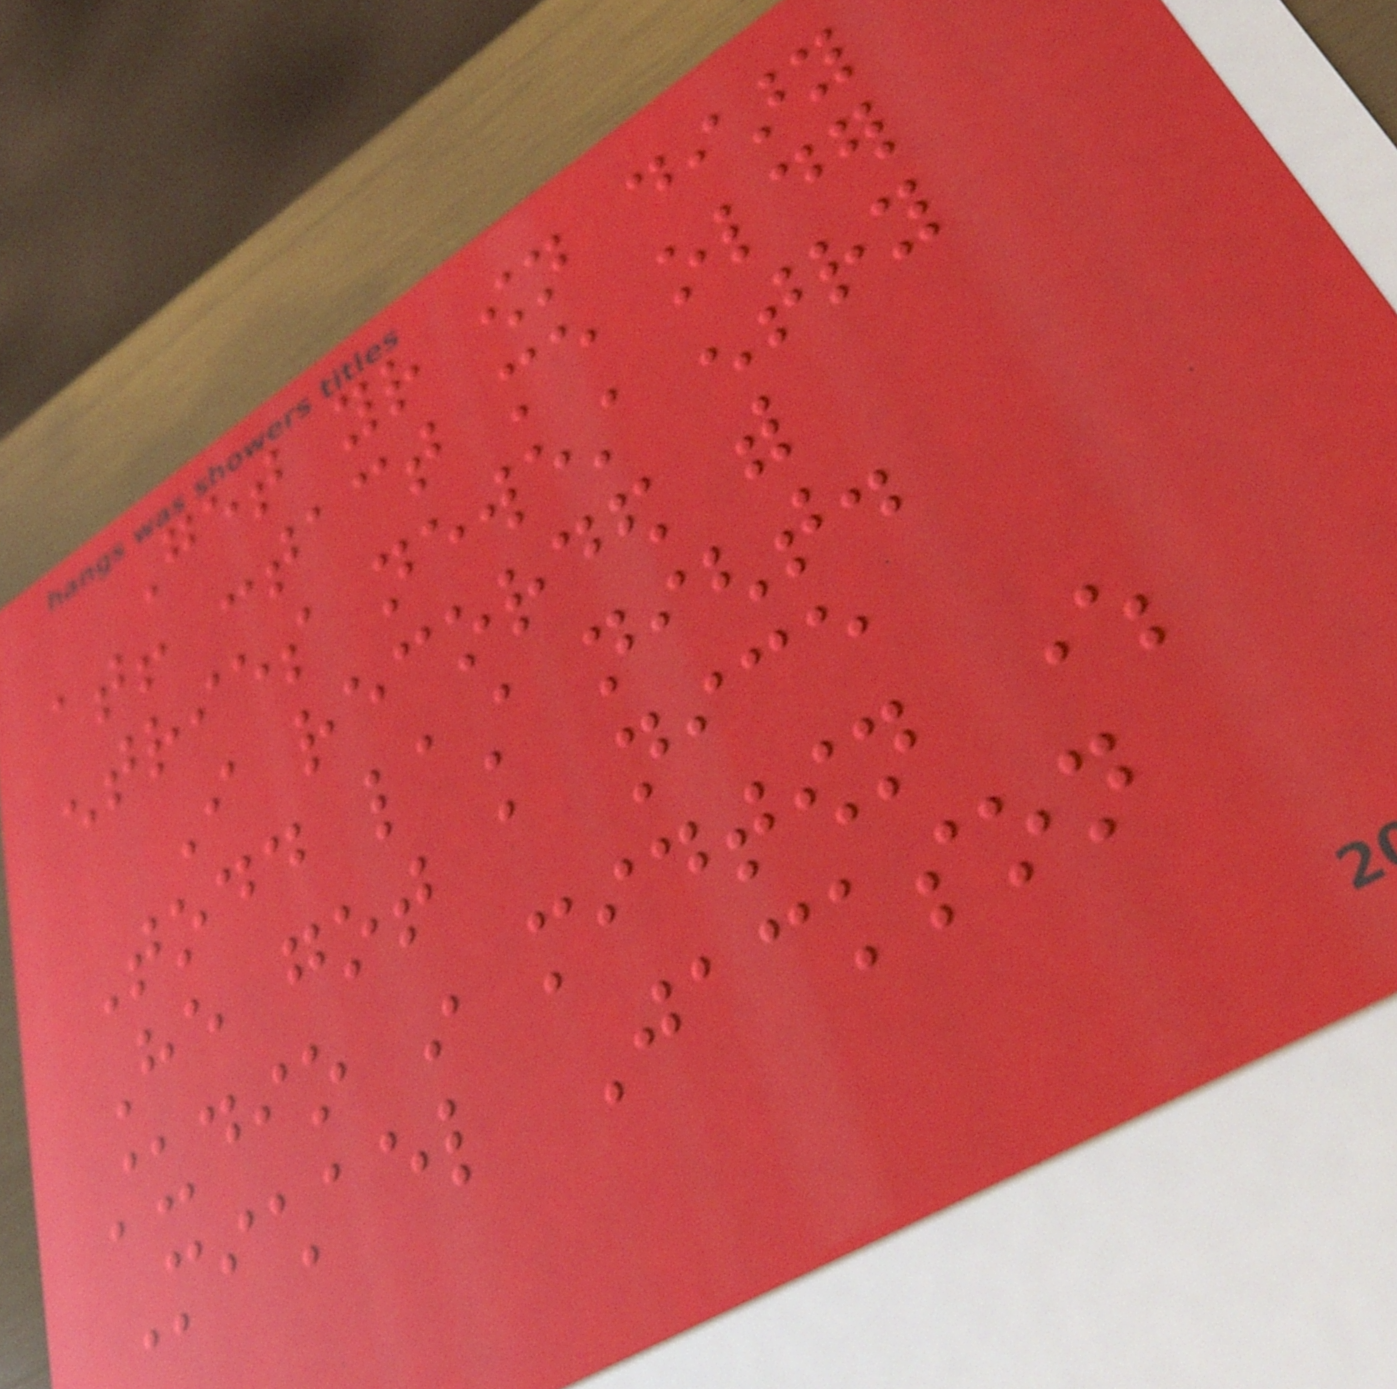Get your own diary
at! contact me older
entries newest entry
I recorded with
Todd last night.
He got a nice
studio in midtown where
Michael Jackson
